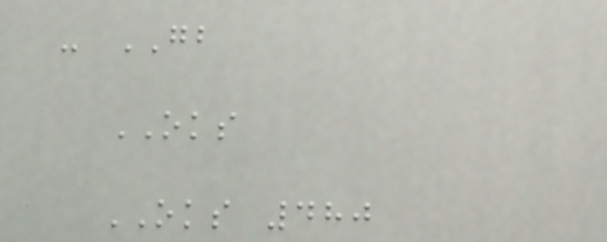- GB
OKS
OKS 480
